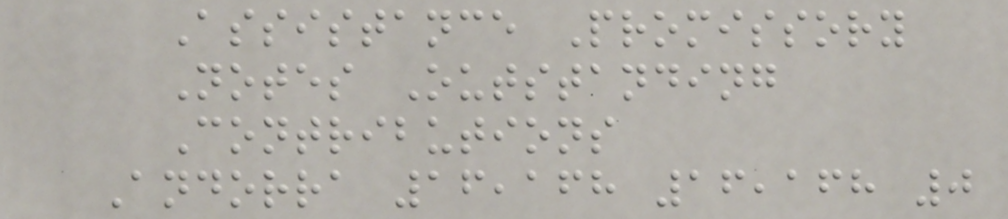Assistance Promissory
Notes Outstanding
Contributions
Andorra 16,168 16,168 0
